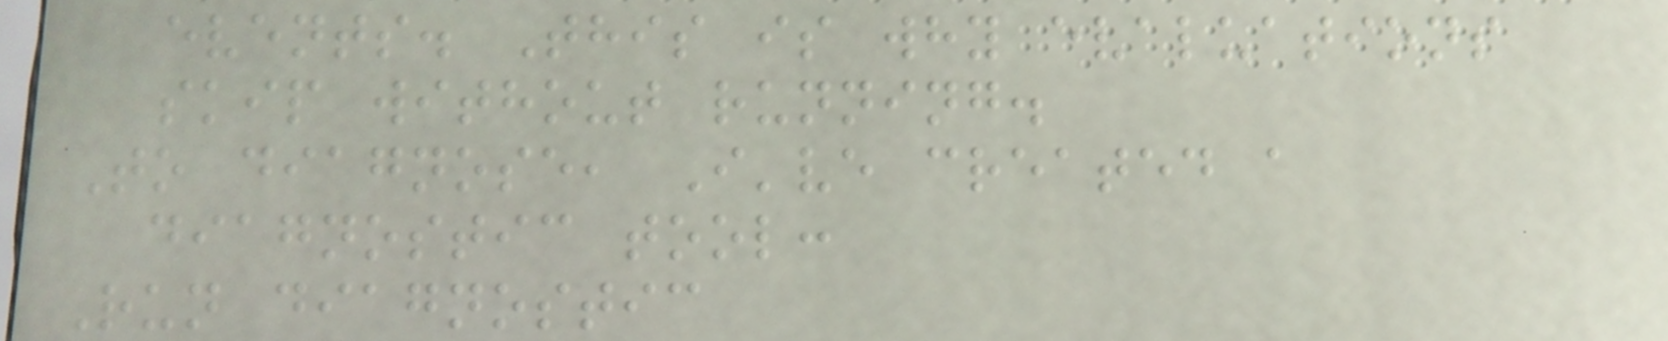events. This is why evaluations
skip without running.
To diagnose, I've created a
diagnostic tool:
Run diagnostic
